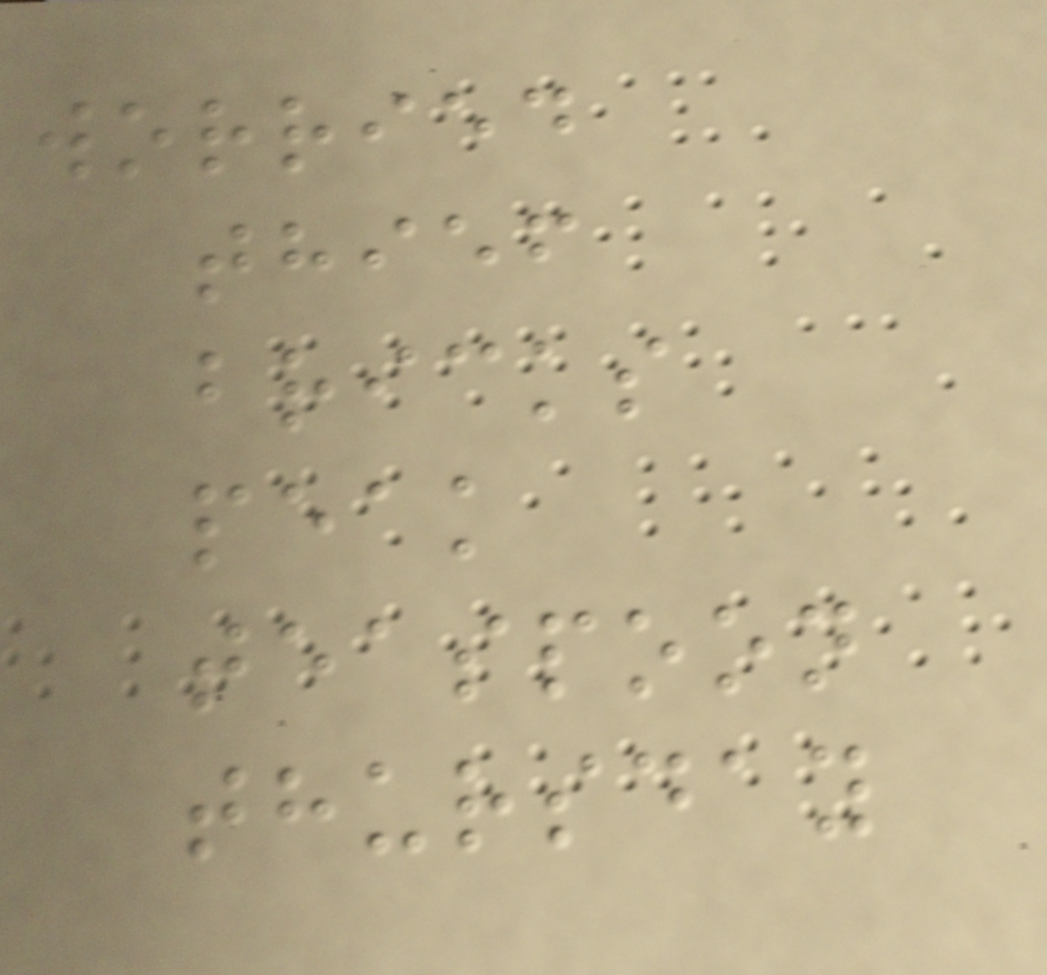worried
thief
bricks
peak
teaspoon
thursday
